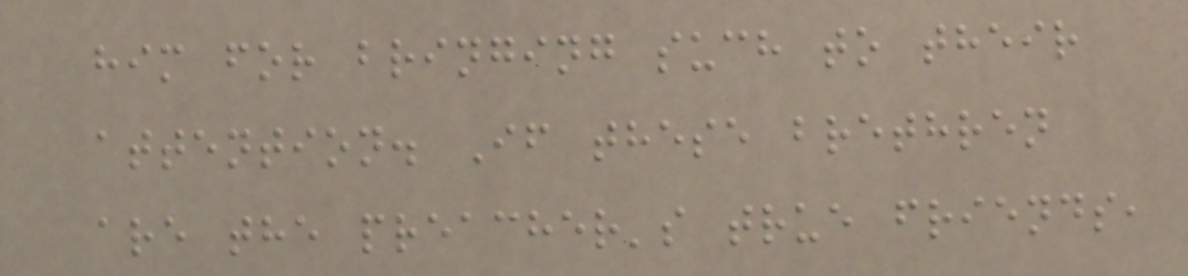him for bringing such to their
attention. If these brethren
are the preacher's true friends,
